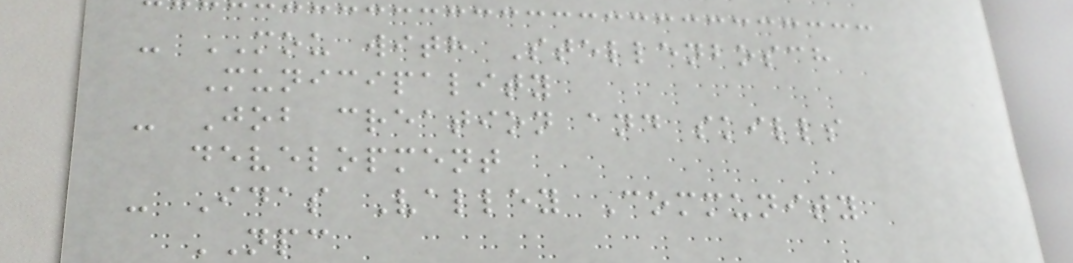- MOU with Stellenbosch
Municipality
- Job creation and skills
development
- Idas Valley Community
NPC
